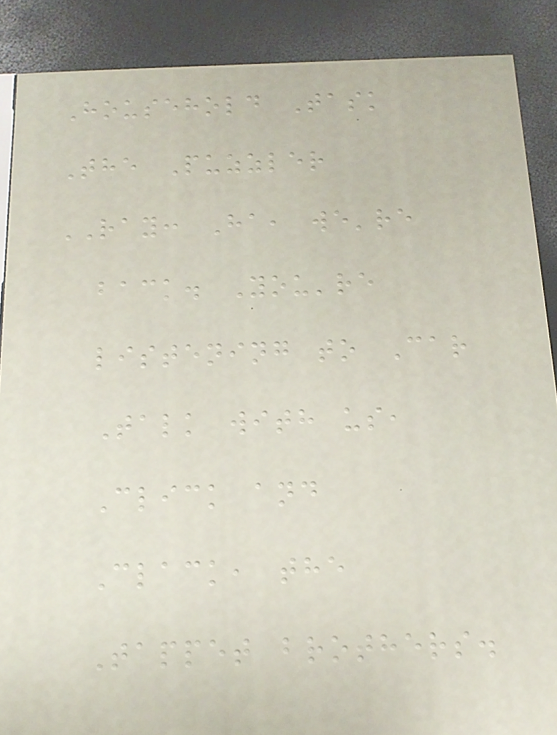Household Task
The Puzzler
RAY: Ha, we're
back. You're
listening to Car
Talk with us,
Click and
Clack, the
Tappet brothers.
